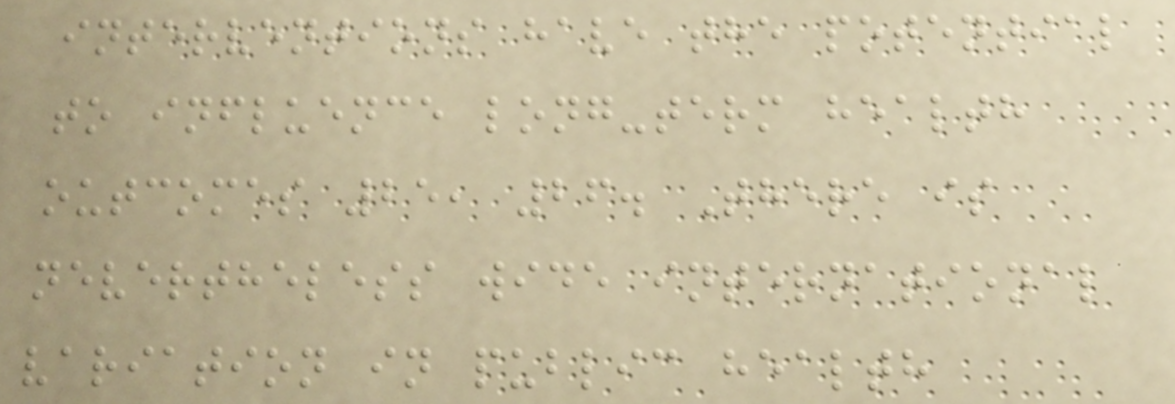interventions have the potential
to influence long-term health
outcomes 25, 26. There is
nevertheless wide international
variation in public health
